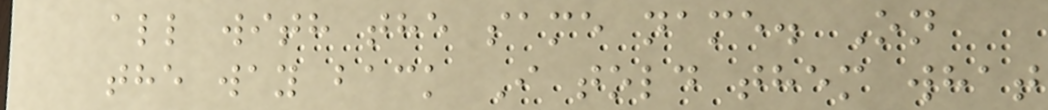all with the same name. On
the way back I told them what
